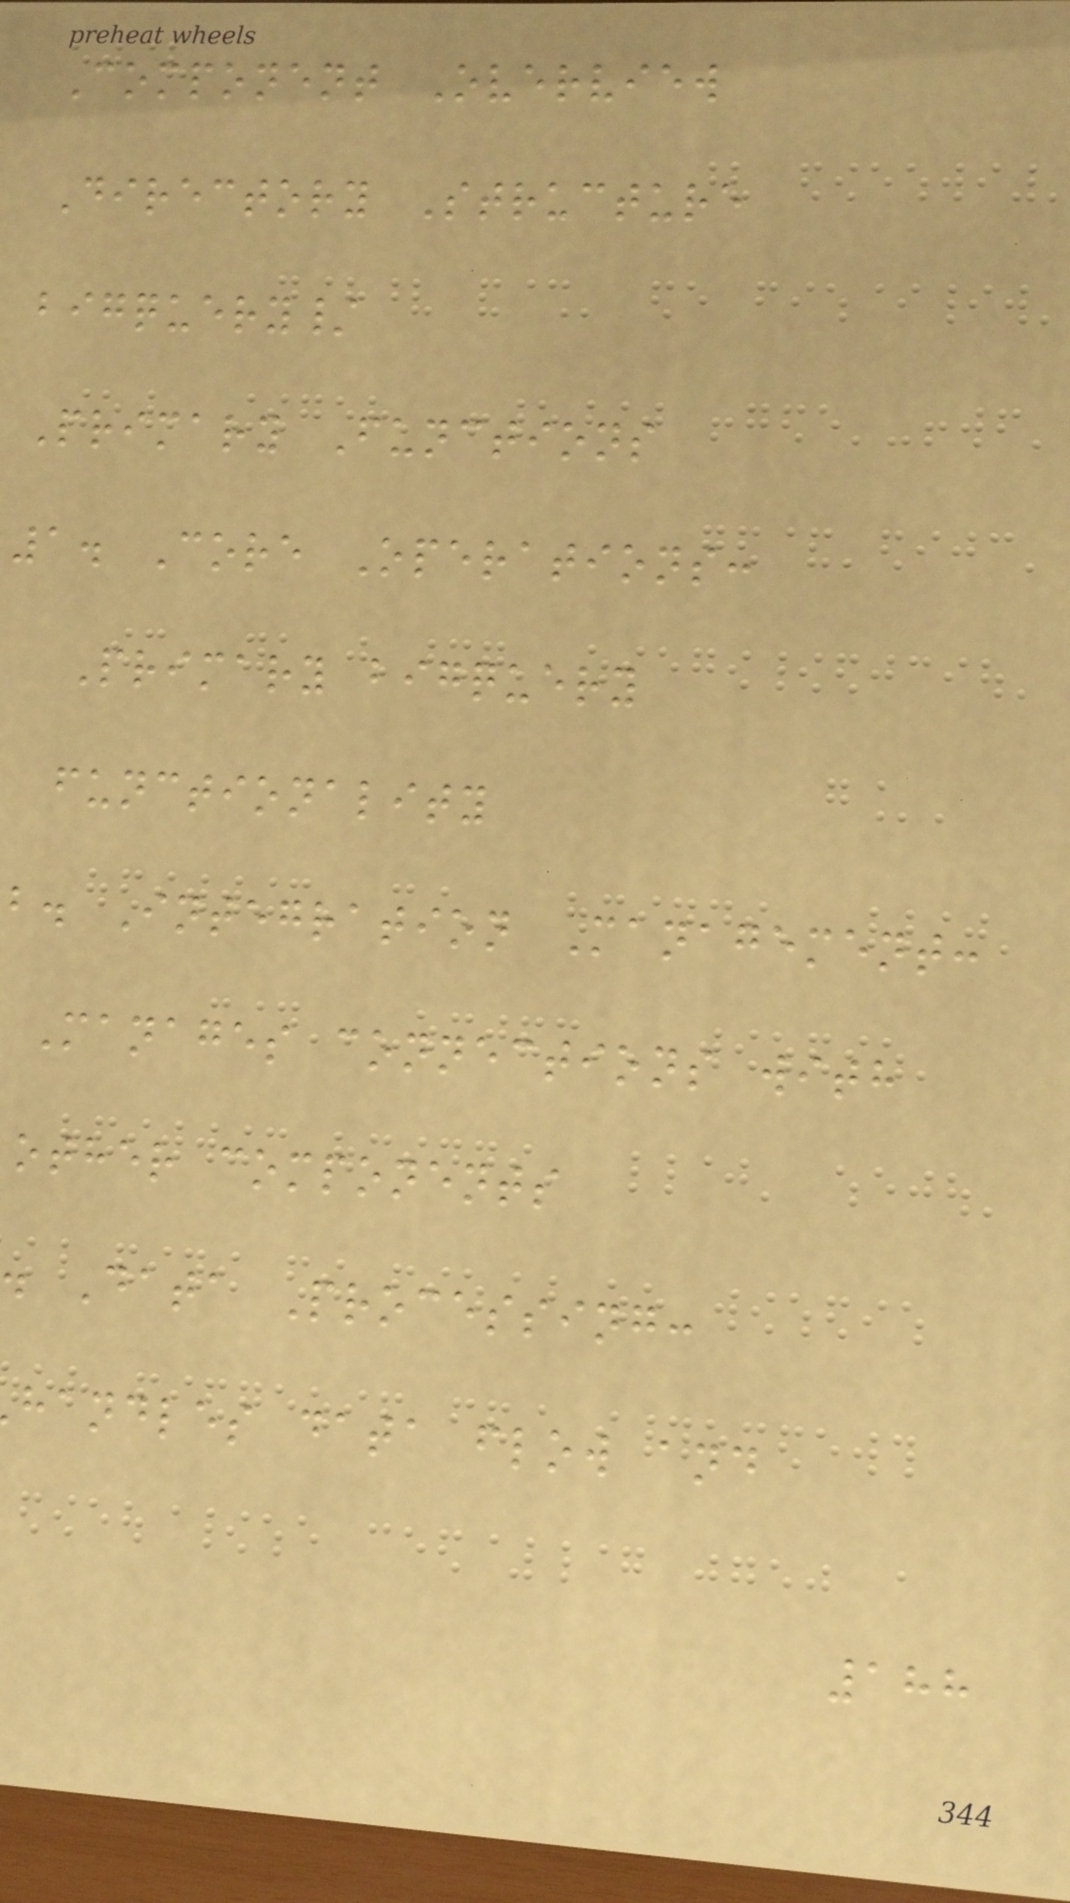Component Overview
Directory Structure
bigquery/
Primary Functions
1. Core Operations:
Primary bigquery
functionality
b. Integration Management:
Manages connections with
other components
. Data Processing:
handles data flow and
188
